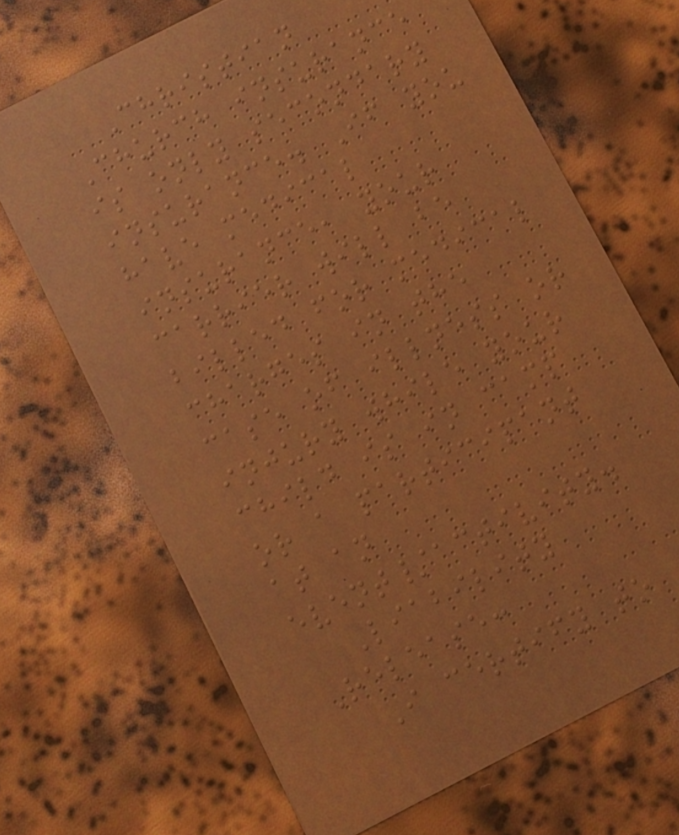Christian
Church insurance
is only secondary
insurance. If you
have medical
insurance, your
carrier will be
billed for medical
charges in the
case of illness or
injury while your
child is in camp
or a participant
at an
event/activity.
Liability
Release:
I certify to
